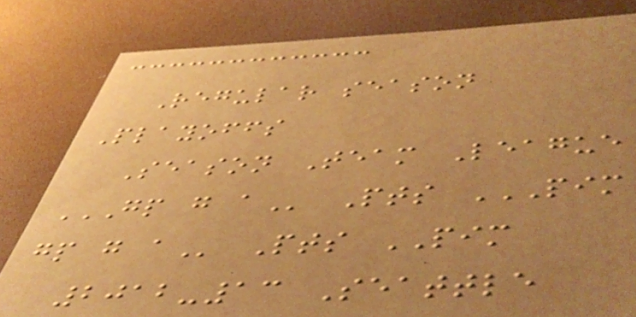Regular season
Playoffs
Season Team League
GP G A Pts PIM
GP G A Pts PIM
2012-13 Seattle
